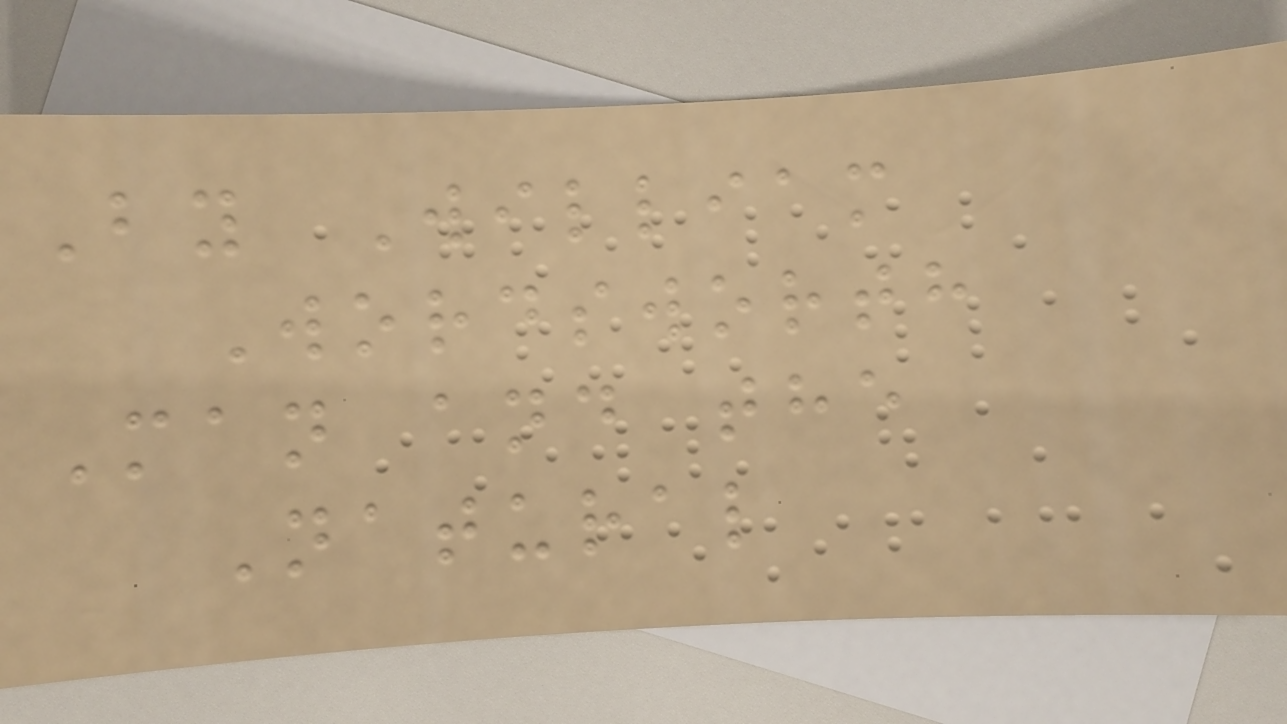By William
Wordsworth
Man and the
Natural
